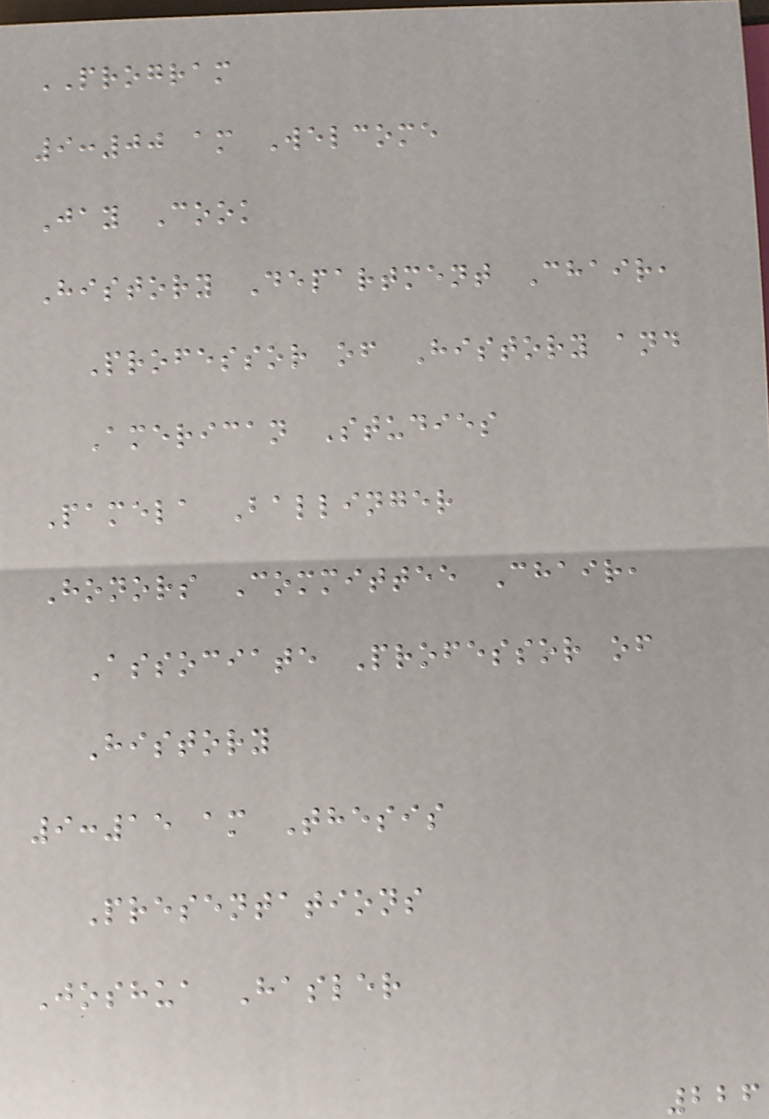PROGRAM
9:00 am Welcome
Jay Cook
History Department Chair,
Professor of History and
American Studies
Pamela Ballinger
Honors Committee Chair,
Associate Professor of
History
9:15 am Thesis
Presentations
Joshua Hasler
226
